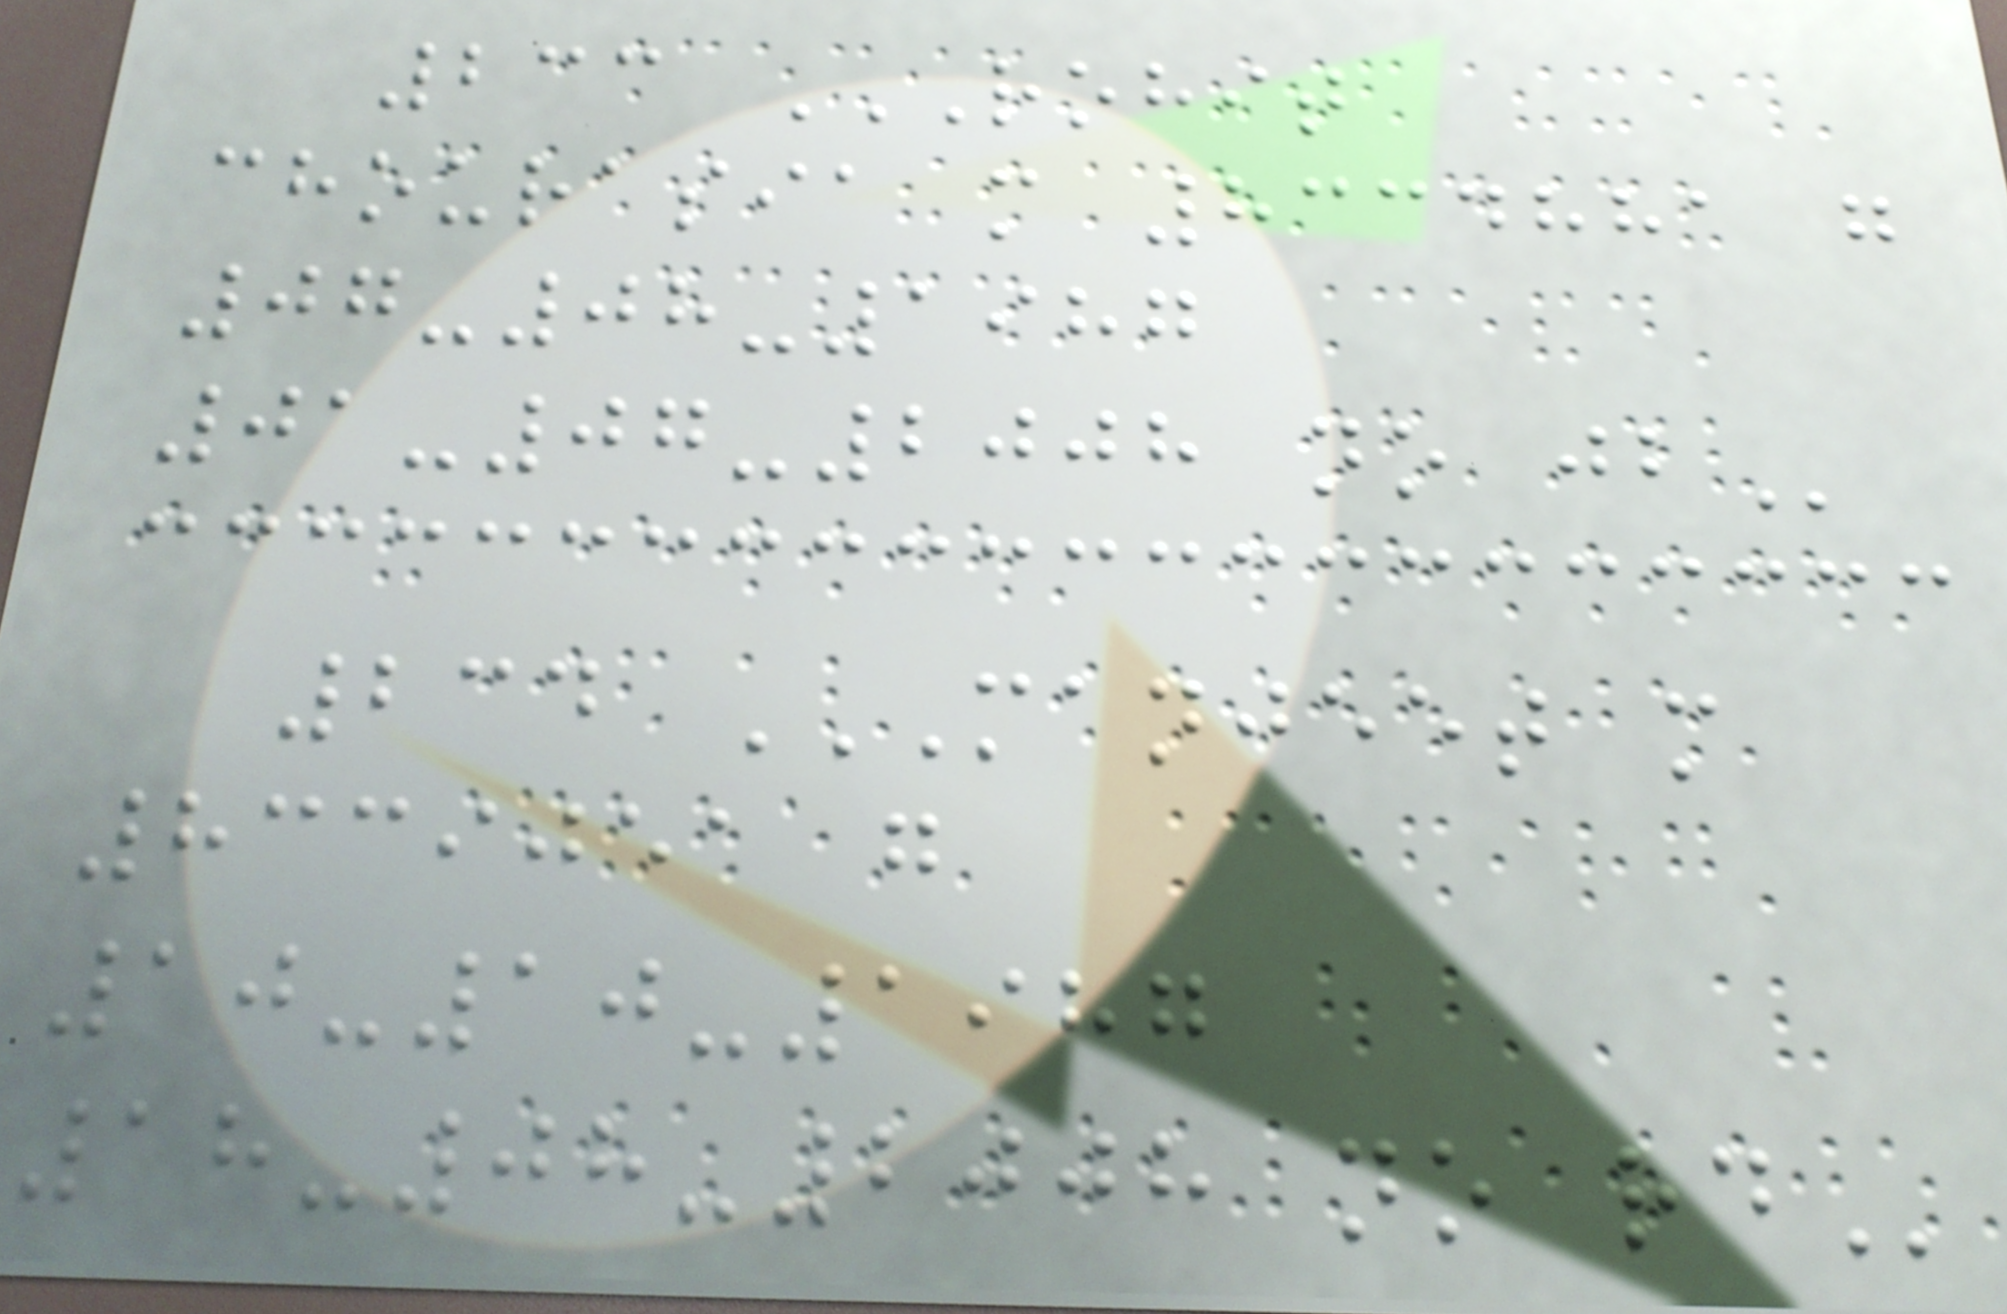233 ROHIT
CHOURASIA M 8334881 G
07-08-1987
01-07-2008 NO JB
234 MANJEET M
8339051 G
10-10-1987
18-08-2008 NO RD
